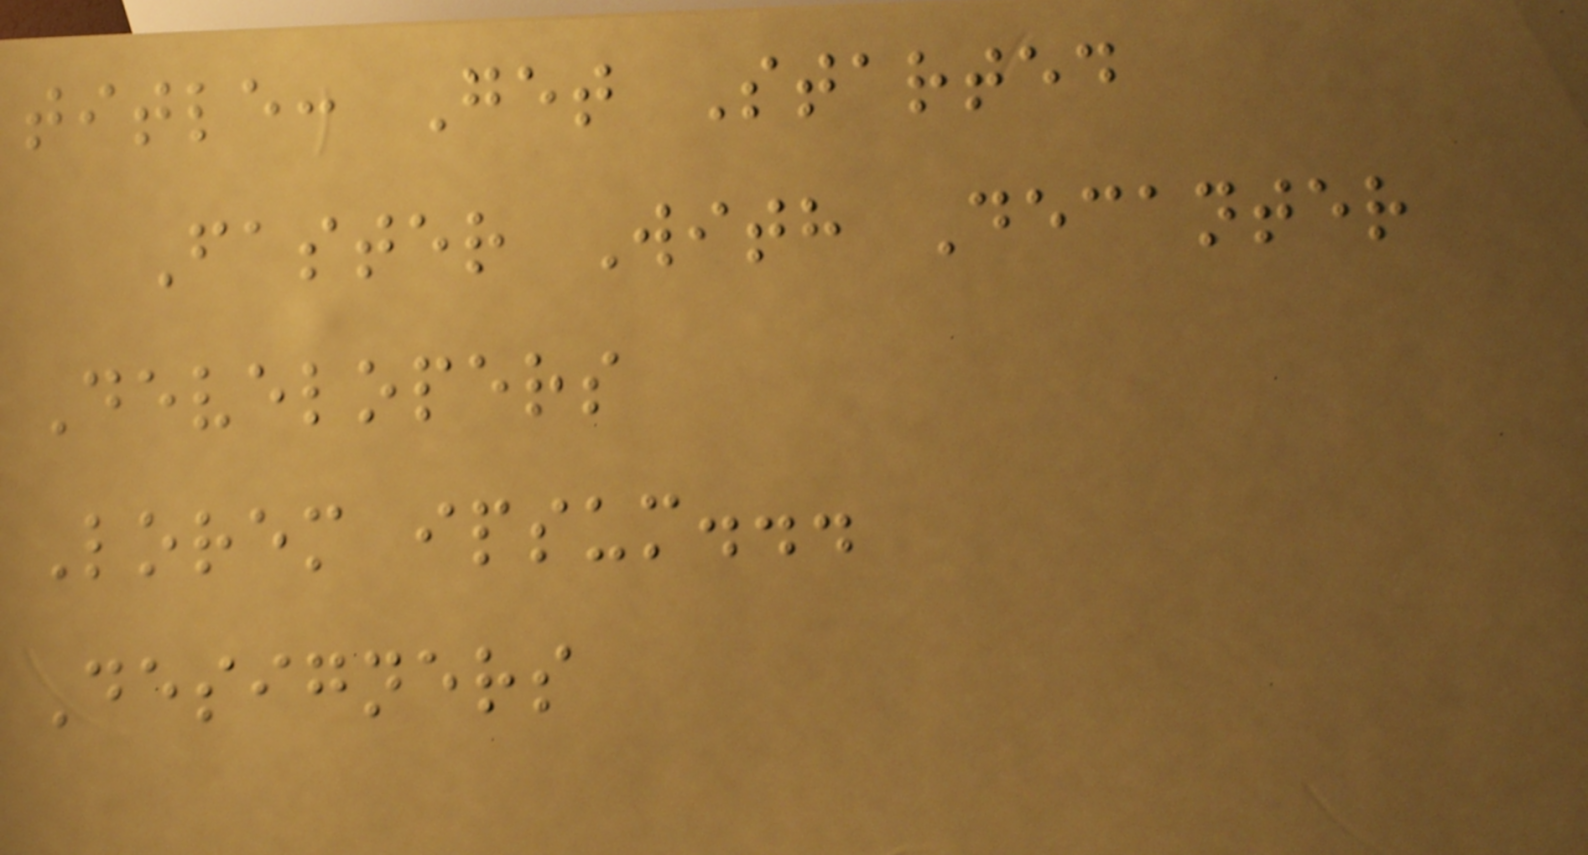title: Get Started
Faster With Decanter
Developers
Lorem ipsum...
Designers
